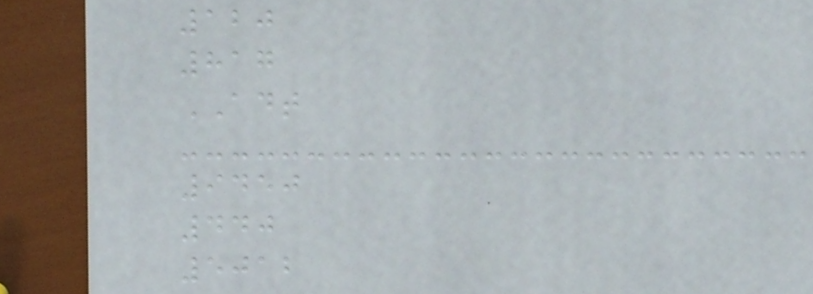120
817
ADT
9450
440
5012
